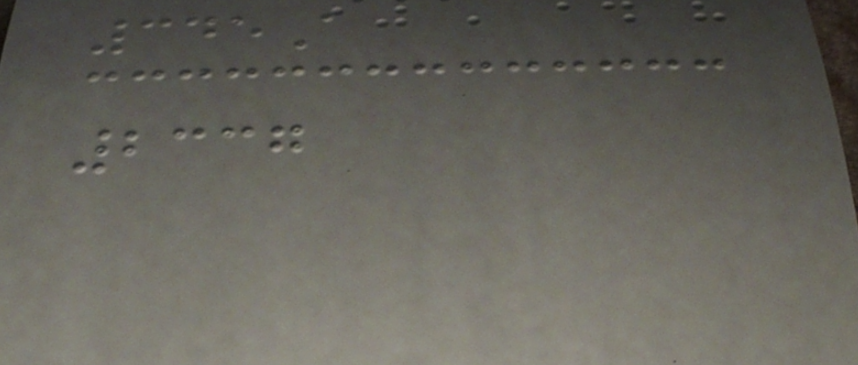345A
2337
